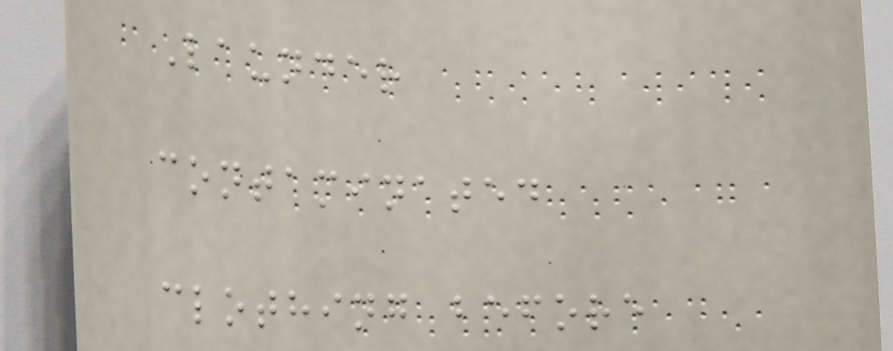Launder
contaminated
clothing before
